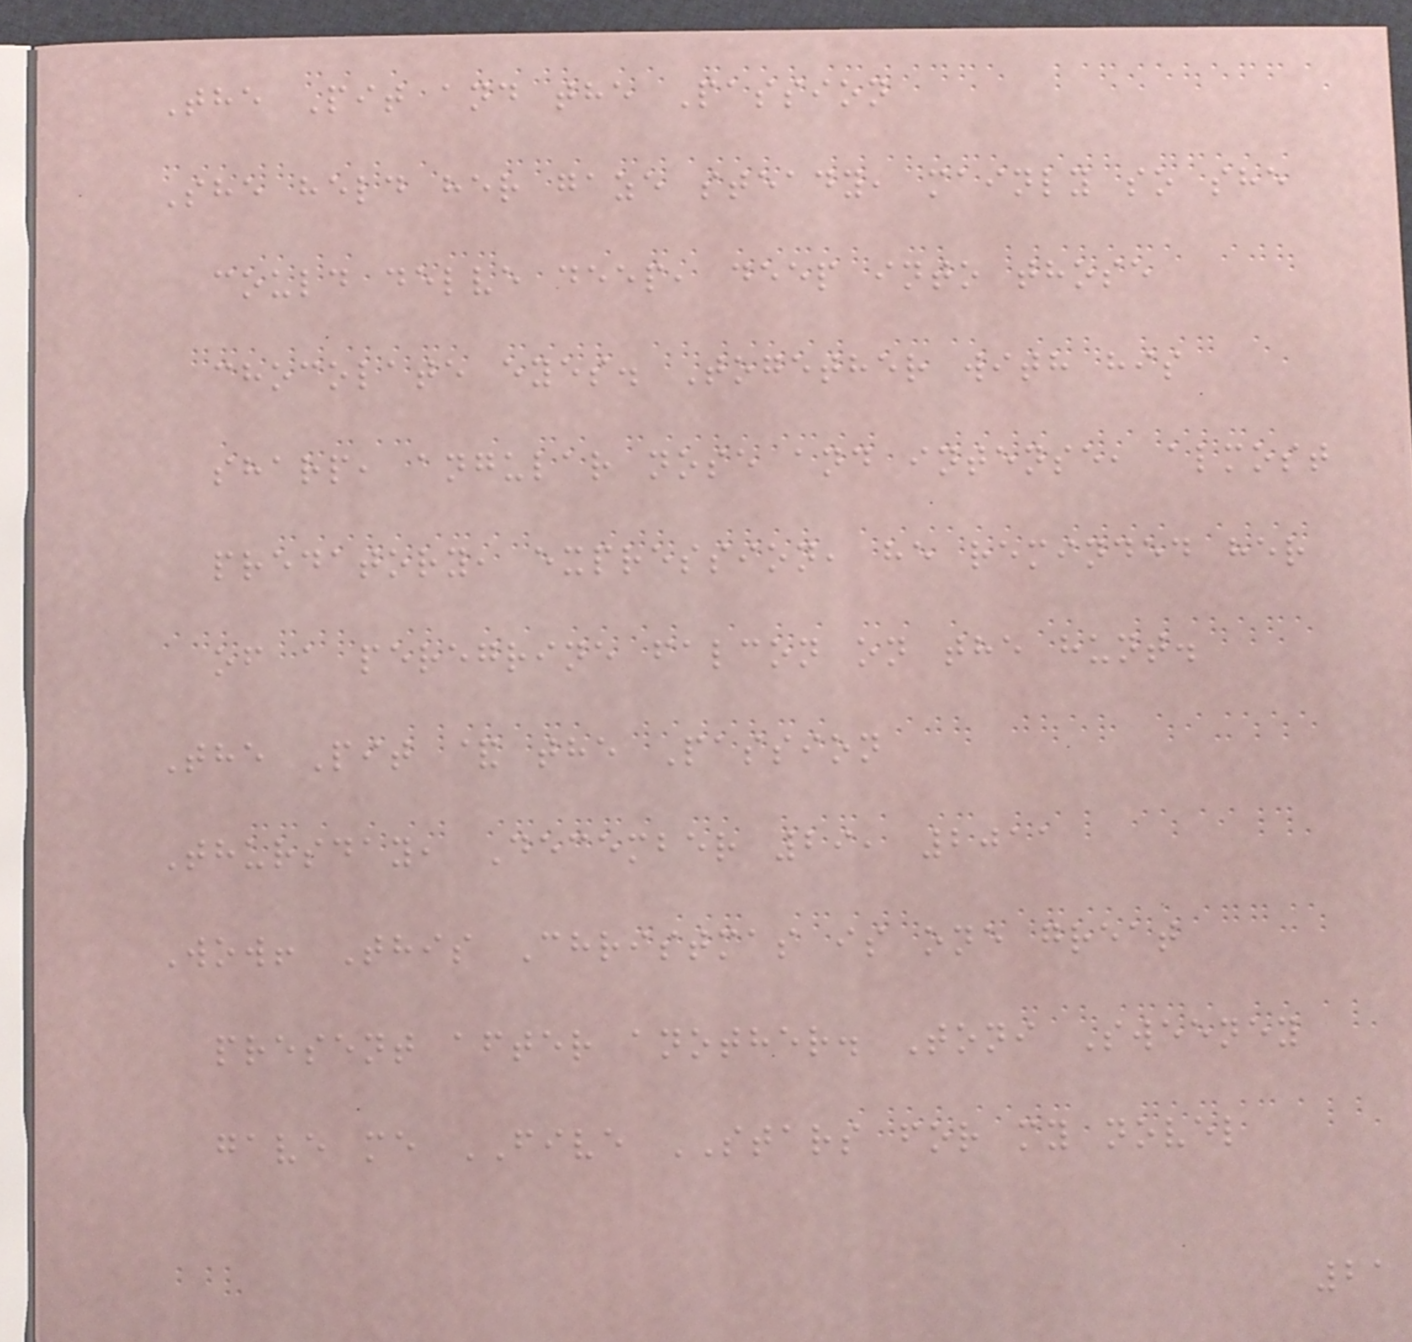The Pit and the Passion
She held her gaze steady, mainly so she
could delve deep, deep into those
chocolate eyes. Together with his
sharp, angular nose and intense, almost
predatory, expression, he reminded her
of a peregrine falcon on the hunt.
The Pit & the Passion
Thursday, December 29, 2011
Wow! This Christmas is one great
present after another. Toni Sweeney
gave me FIVE STARS for my novel
21
